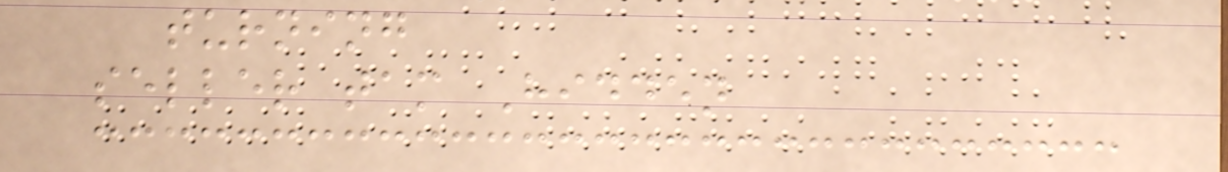turning
seller tam Hidden
